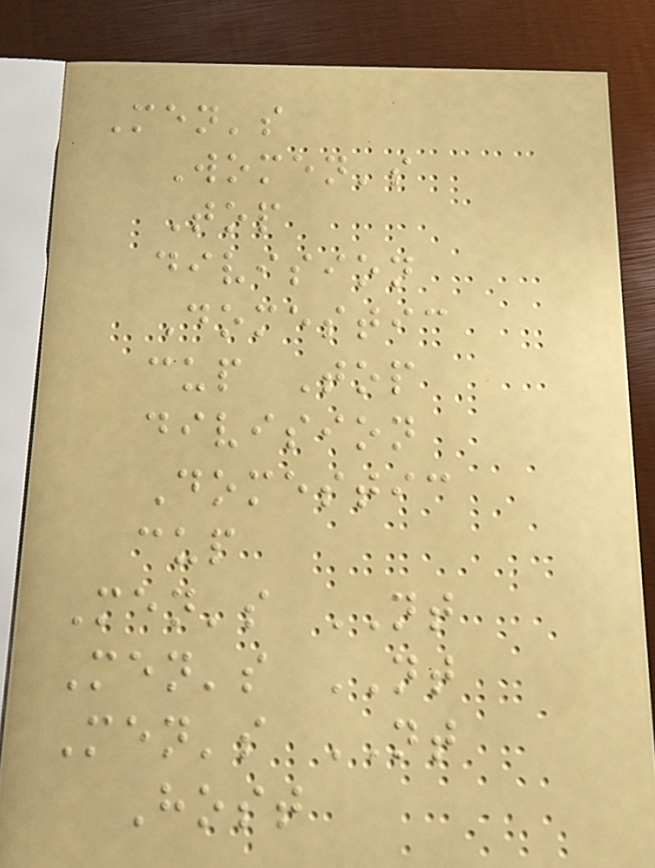Men's
Women's
Top
division
Domestic
cup Top
division
Domestic
cup
Men's NT
Men's NT
Men's NT
Host
